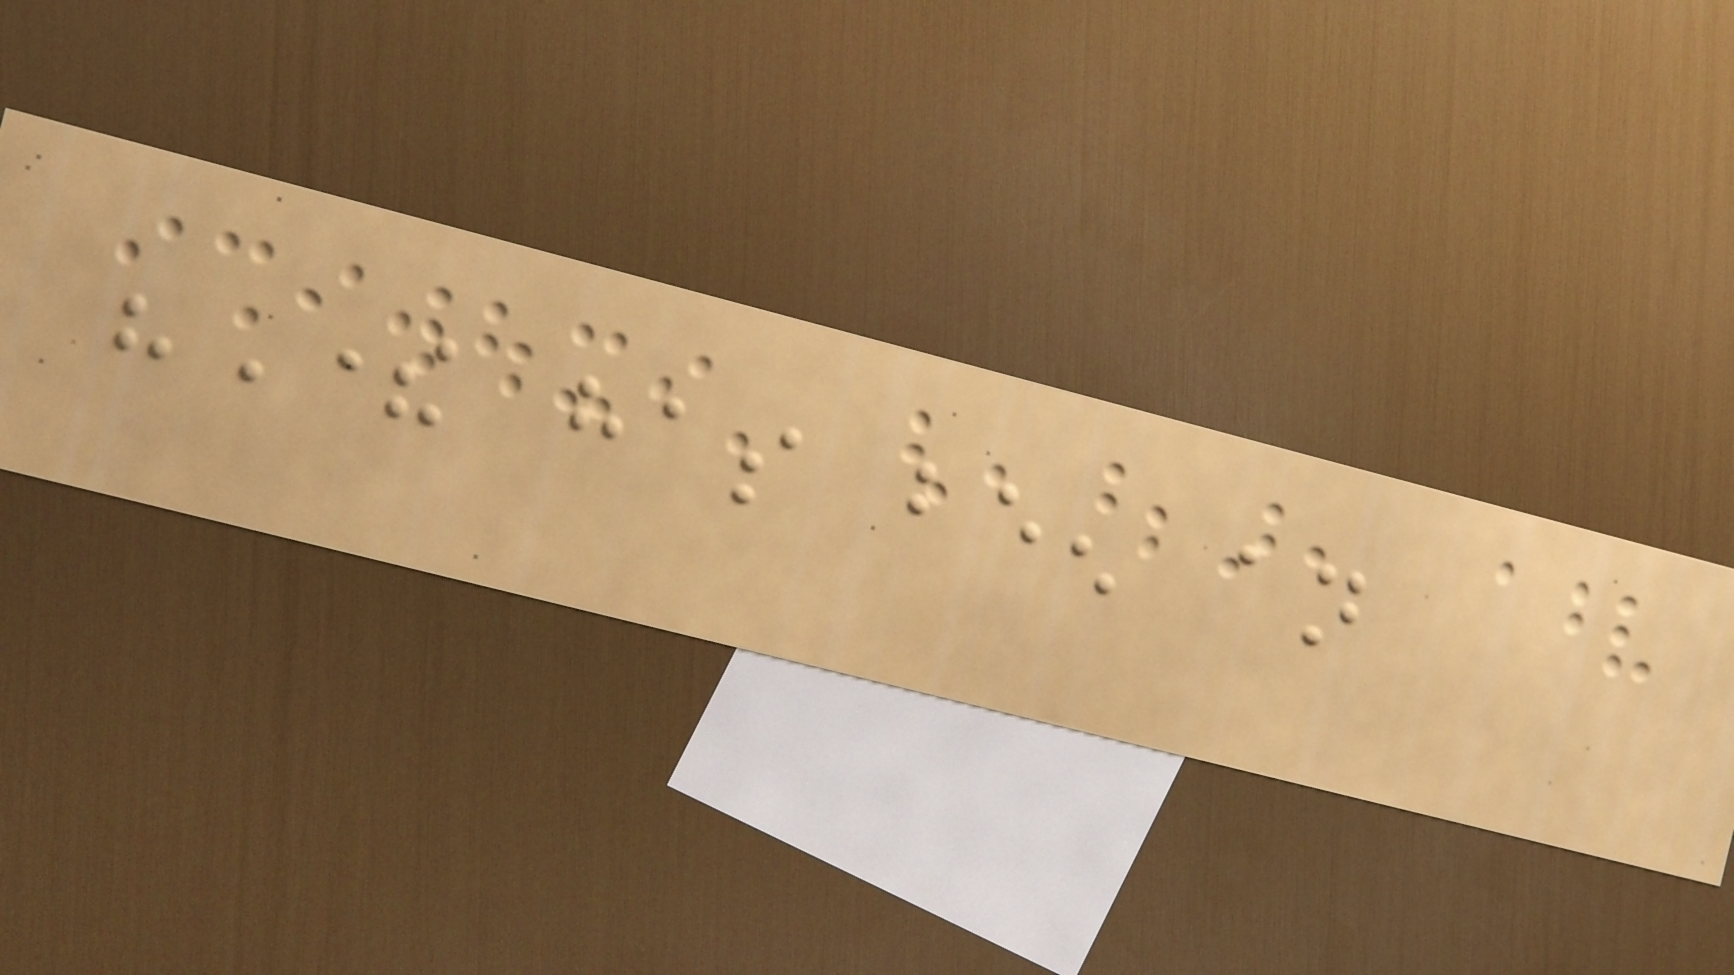"There has been an
